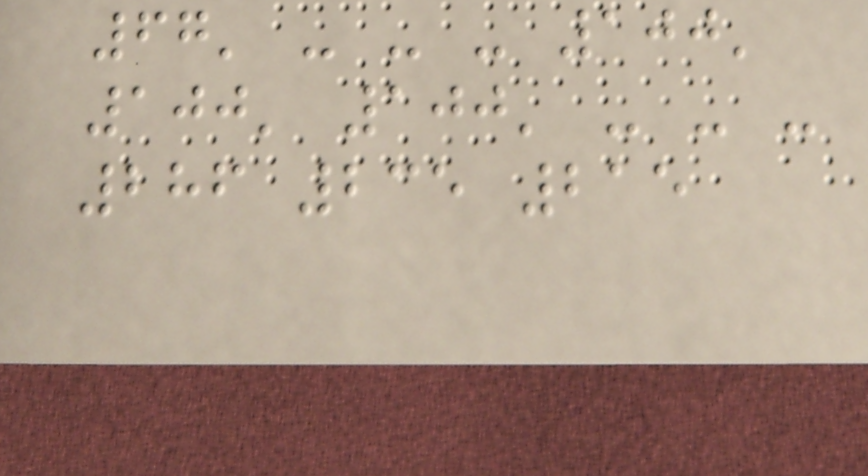67' - - - 100'
100' 100' - - -
286 235 215
